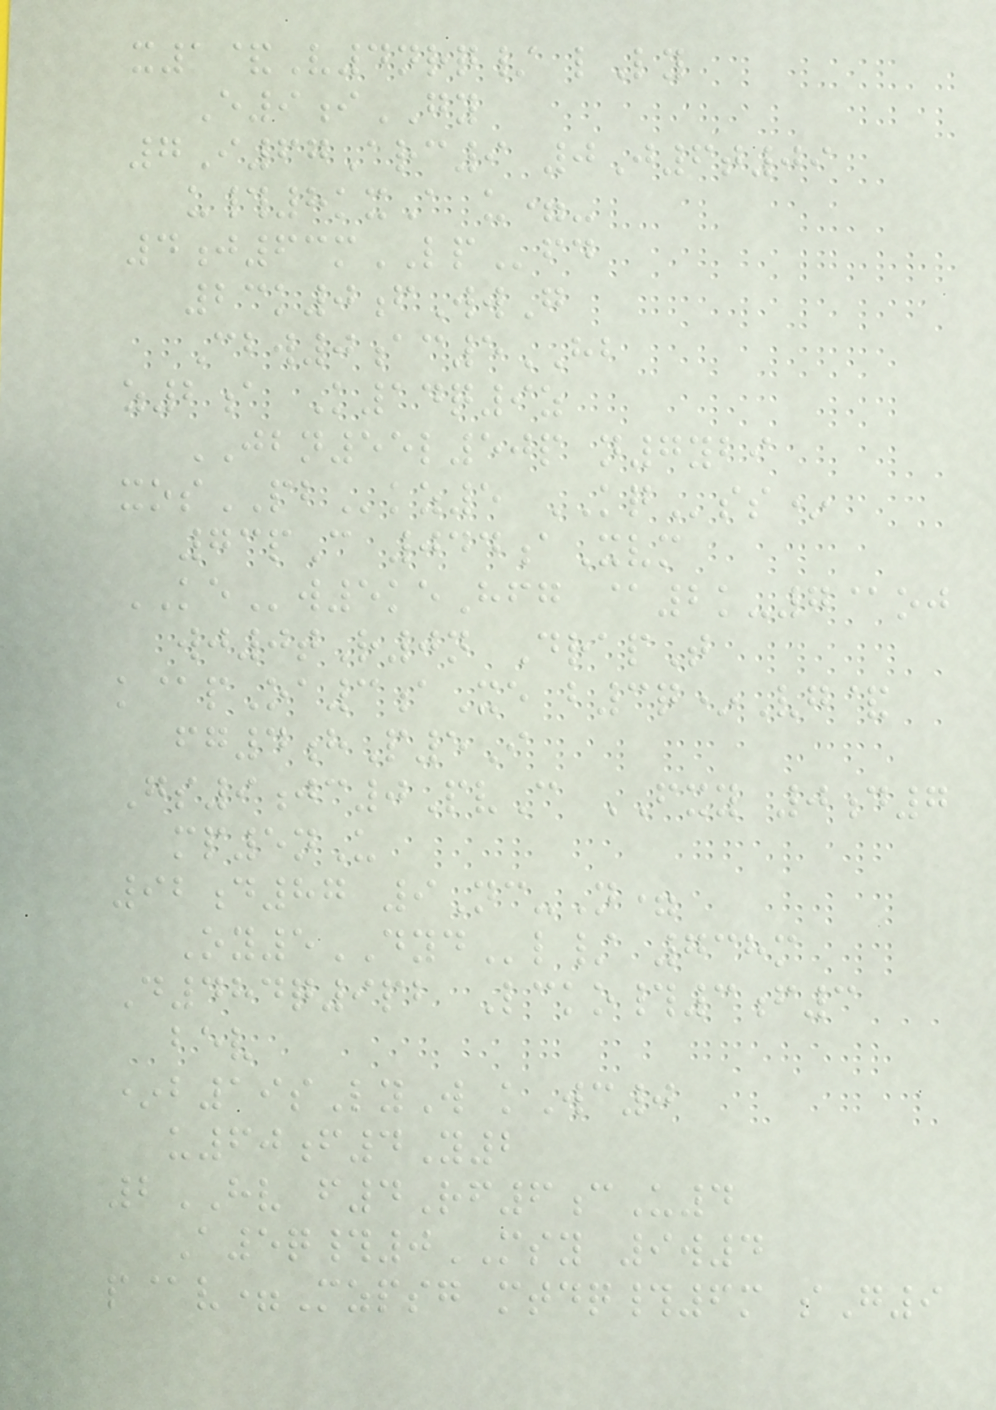x1&V4nrq/ lLy
E9iGY
7I67Arc9 0J6t09
u#8kxA u=-
4j63mLPfd
23k0fWwG
Cbw0ac5HB
z2a K14q9z
JBN55l50p n7ybi
xosPBkz5 KQss*
73pC 044aXvm
KEw5keHfg @2k-7@oj
wj0tR0n DrapT
k@pOa3aXe b3q*Vg&
fg4hP5I
Gs9jc0PvC FXY 0d7
mp5nU
92d87 9Nc-N=
Oy5DYDl/ 738m
D484q9pb Lcko#3f3
bev
*b19sLyW kWc0
u60f4Y2
2HV f4Rf6cU4
A5q#0MSY 9w4
p@v=Mzpsg mtdq#6m sG9
